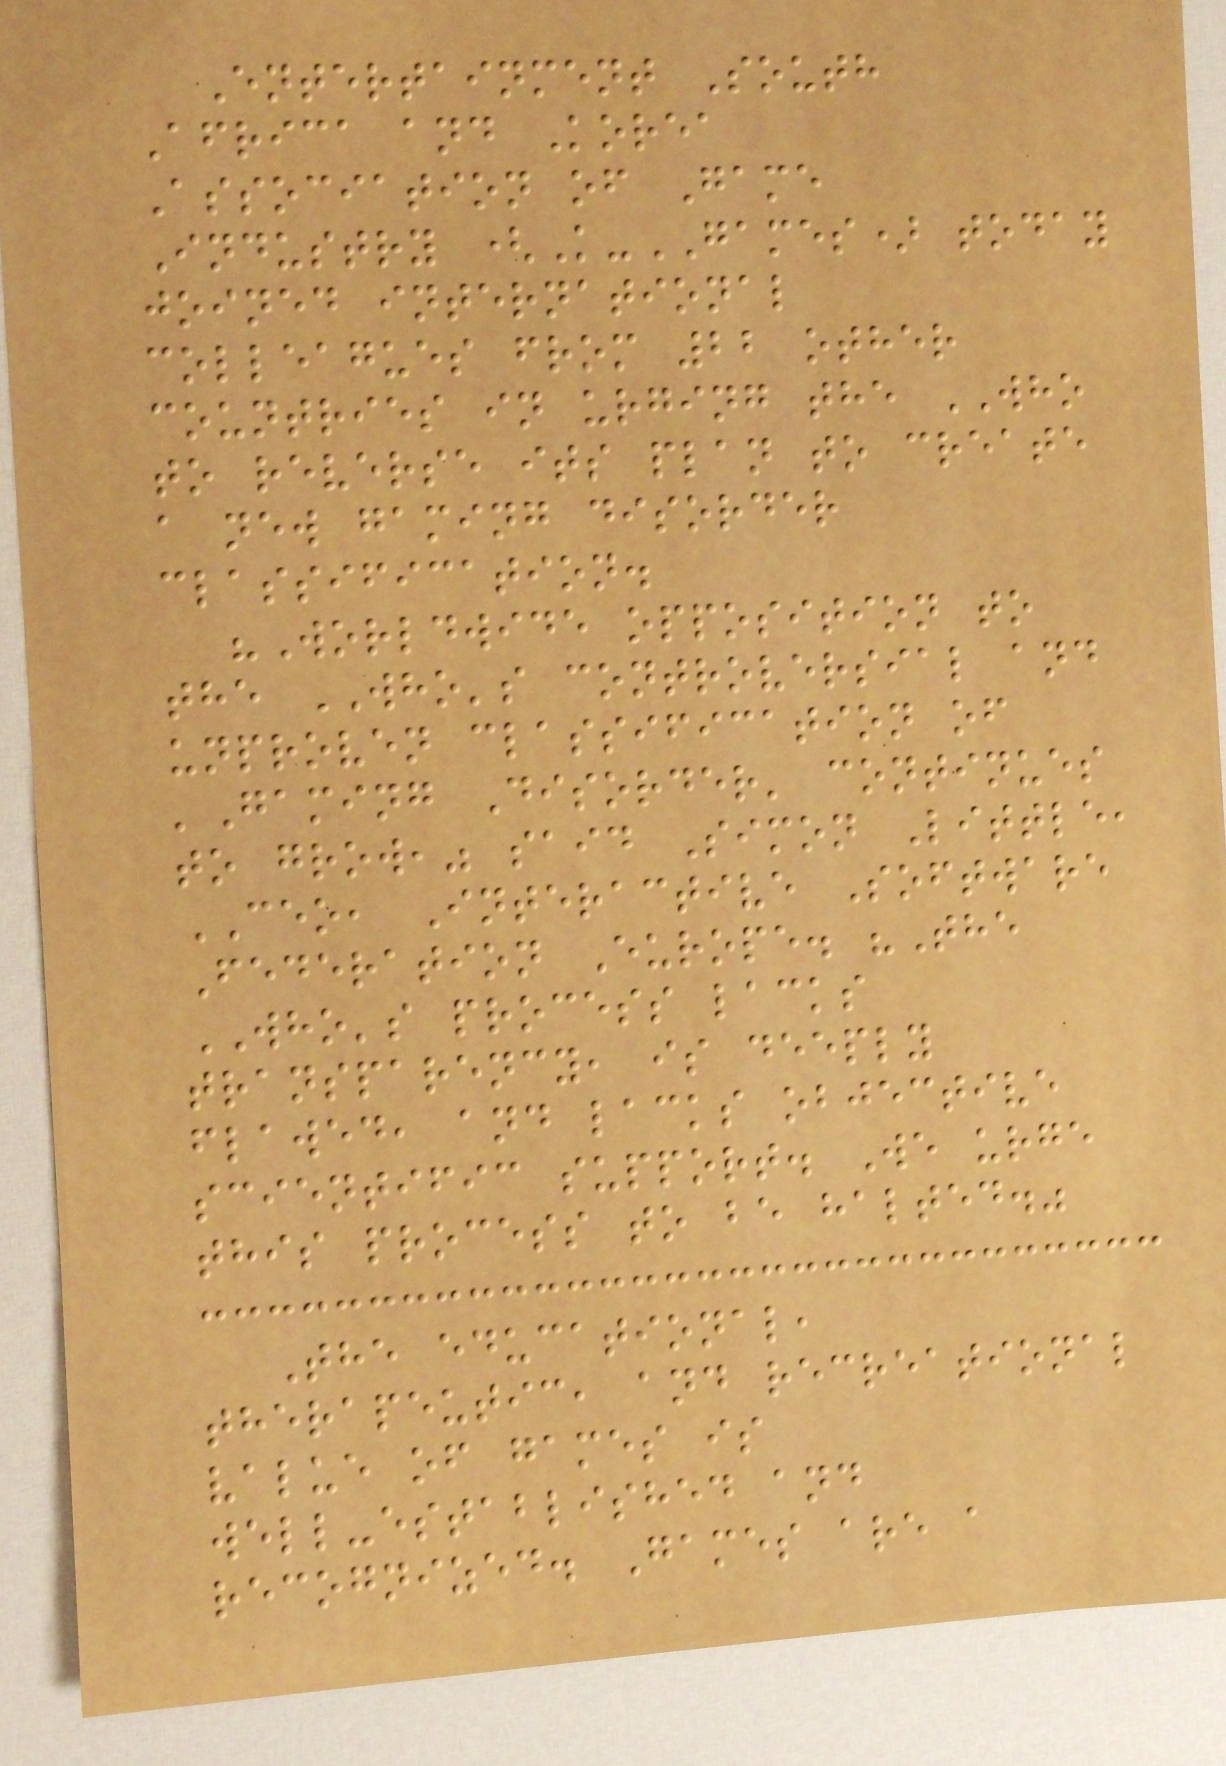Entertainment South
Africa and Korea
Association of Game
Industry (K-GAMES) today
joined international
colleagues from 22 other
countries in urging the WHO
to reverse its plan to create
a new gaming disorder
classification.
"Worldwide opposition to
the WHO's controversial and
unproven classification of
'Gaming Disorder' continues
to grow," said Simon Little,
CEO, Interactive Software
Federation Europe. "The
WHO's process lacks
transparency, is deeply
flawed, and lacks objective
scientific support. We urge
this process to be halted."
The educational,
therapeutic, and recreational
value of games is
well-established and
recognized. Games are a
